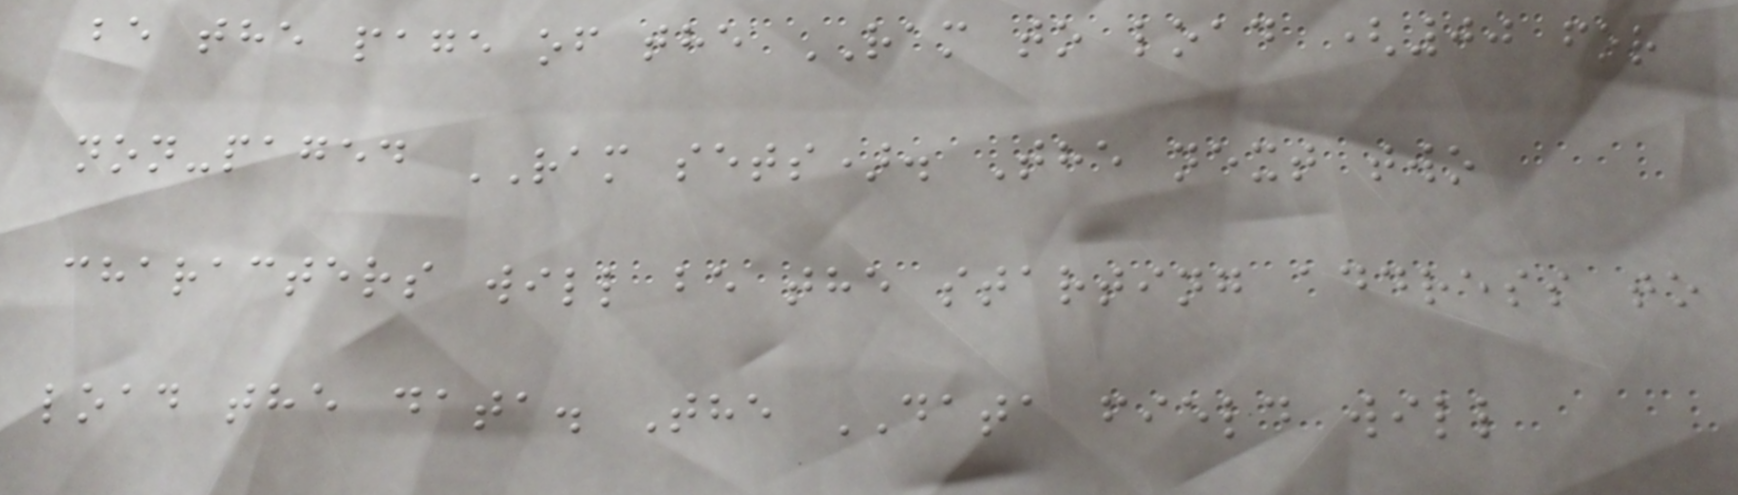be the page of the RAM to load (00 for
non-paged RAM sets). The next two
characters will be the starting address to
load the data. The DATA field will
